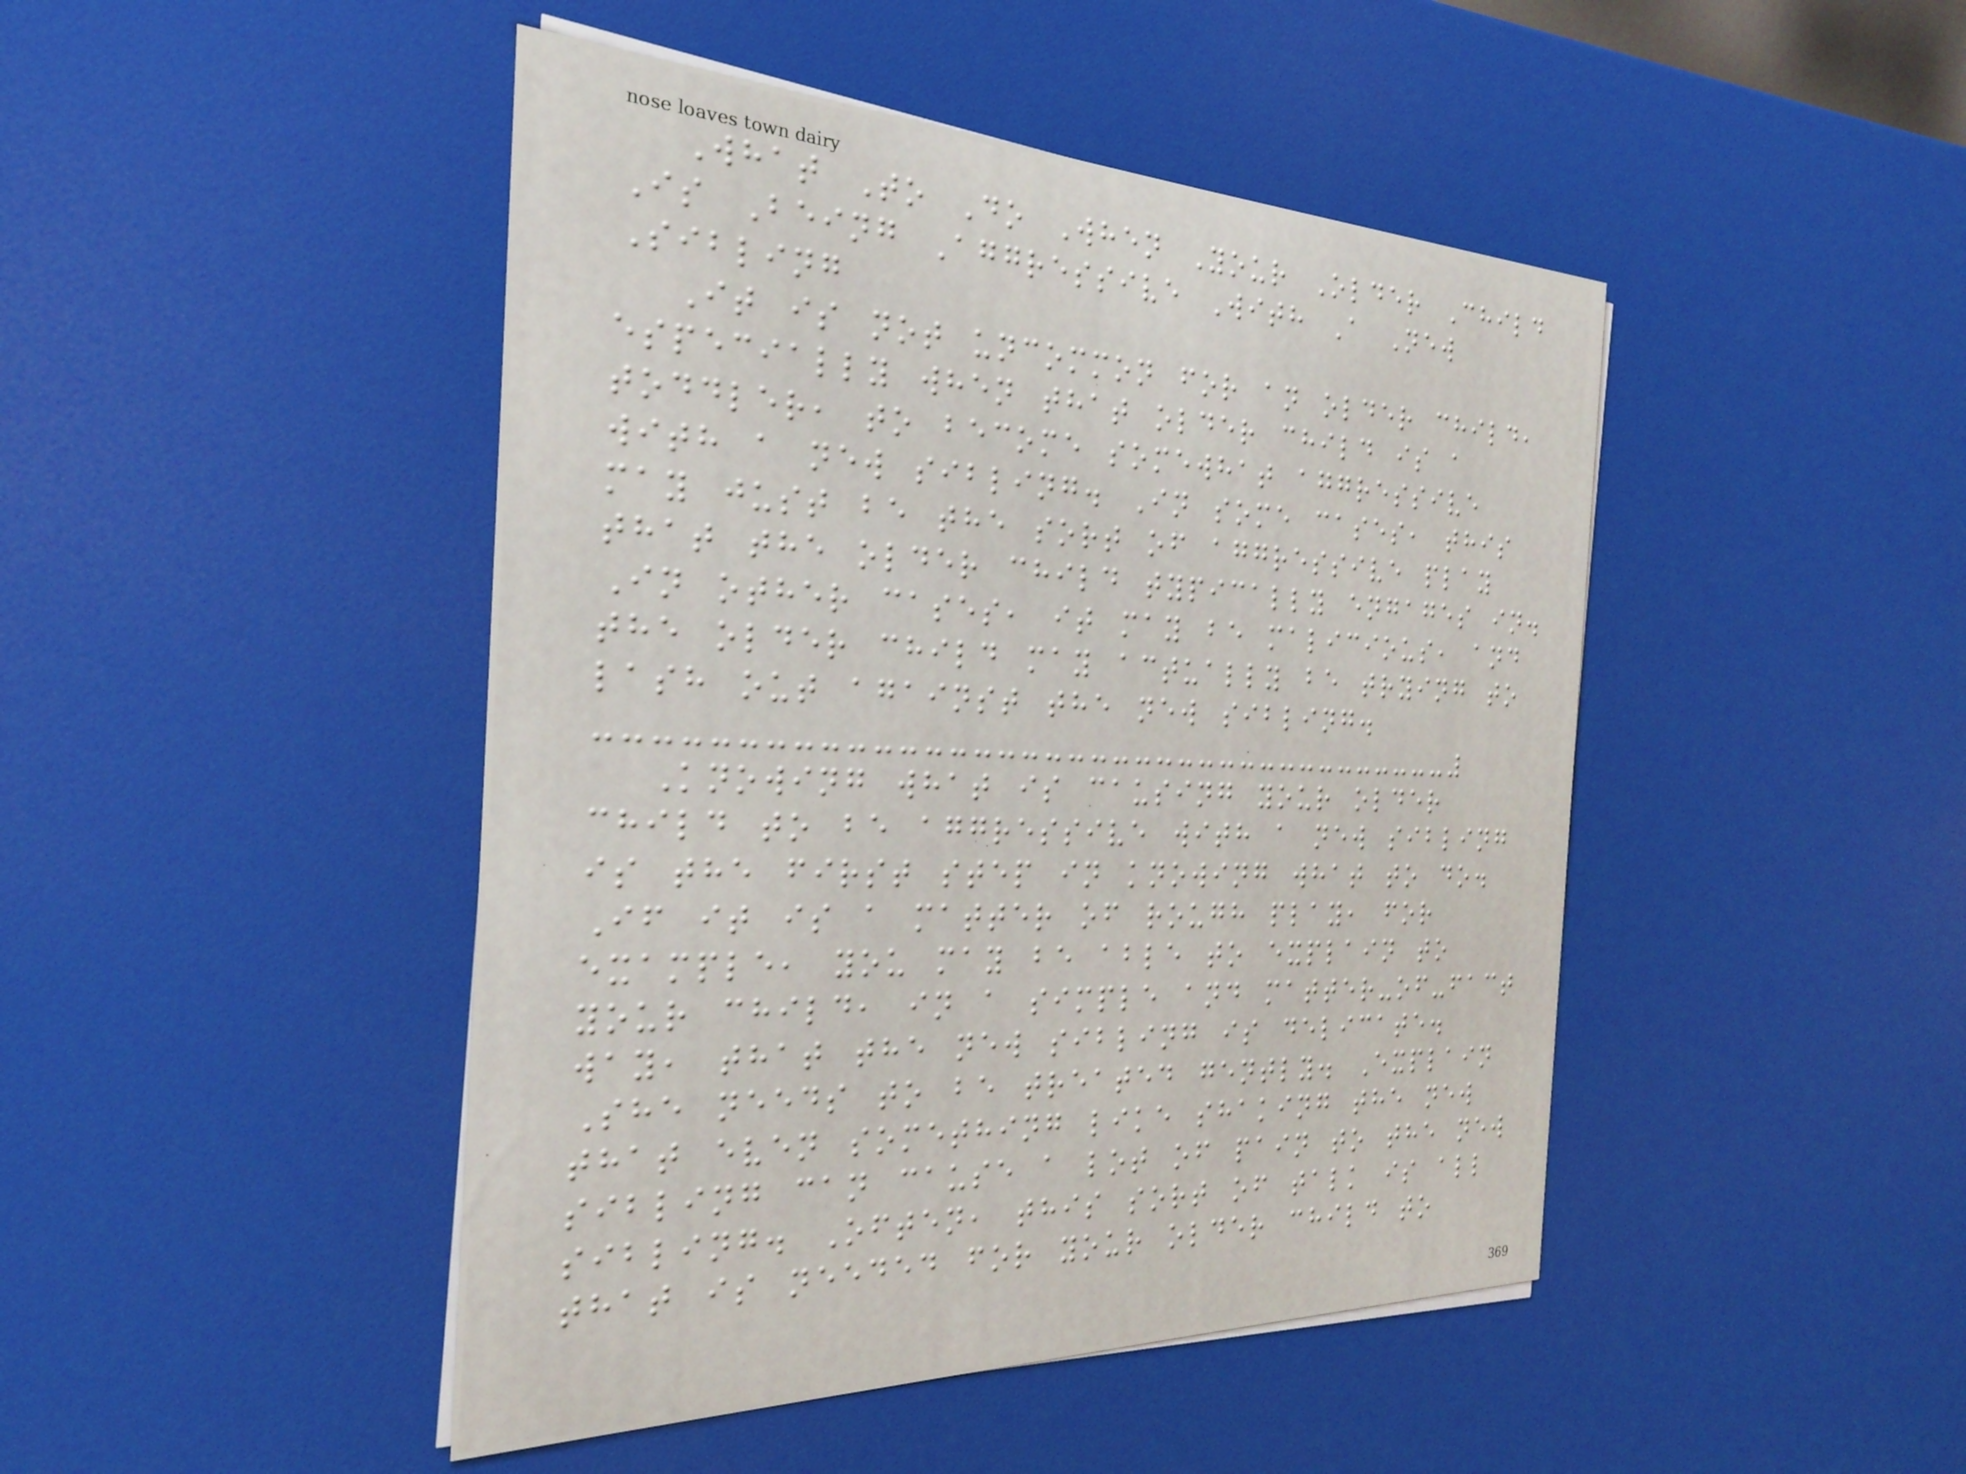What To Do When Your Older Child
Is Being Aggressive With A New
Sibling
It is not uncommon for an older child,
especially when that older child is a
toddler, to become somewhat aggressive
with a new sibling. In some cases, this
may just be the sort of aggressive play
that the older child typically engages in.
In other cases, it may be malicious, and
the older child may actually be trying to
lash out against the new sibling.
Knowing what is causing your older
child to be aggressive with a new sibling
is the first step in knowing what to do.
If it is a matter of rough play, for
example, you may be able to explain to
your child, in a simple and matter-of-fact
way, that the new sibling is delicate.
She needs to be treated gently. Explain
that even something like shaking the new
sibling can cause a lot of pain to the new
sibling. Often, this sort of talk is all
that is needed for your older child to
